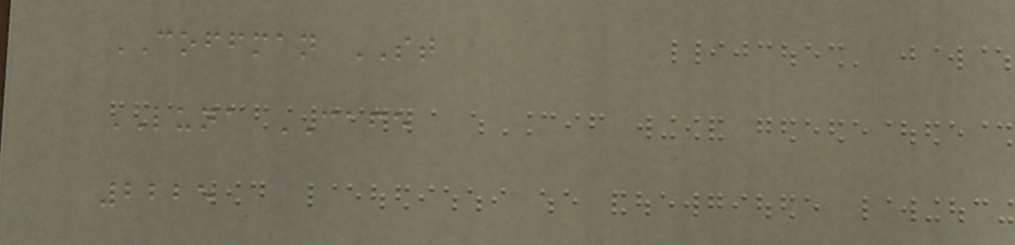COFFMAN ST
LUNA CAFE
2225
